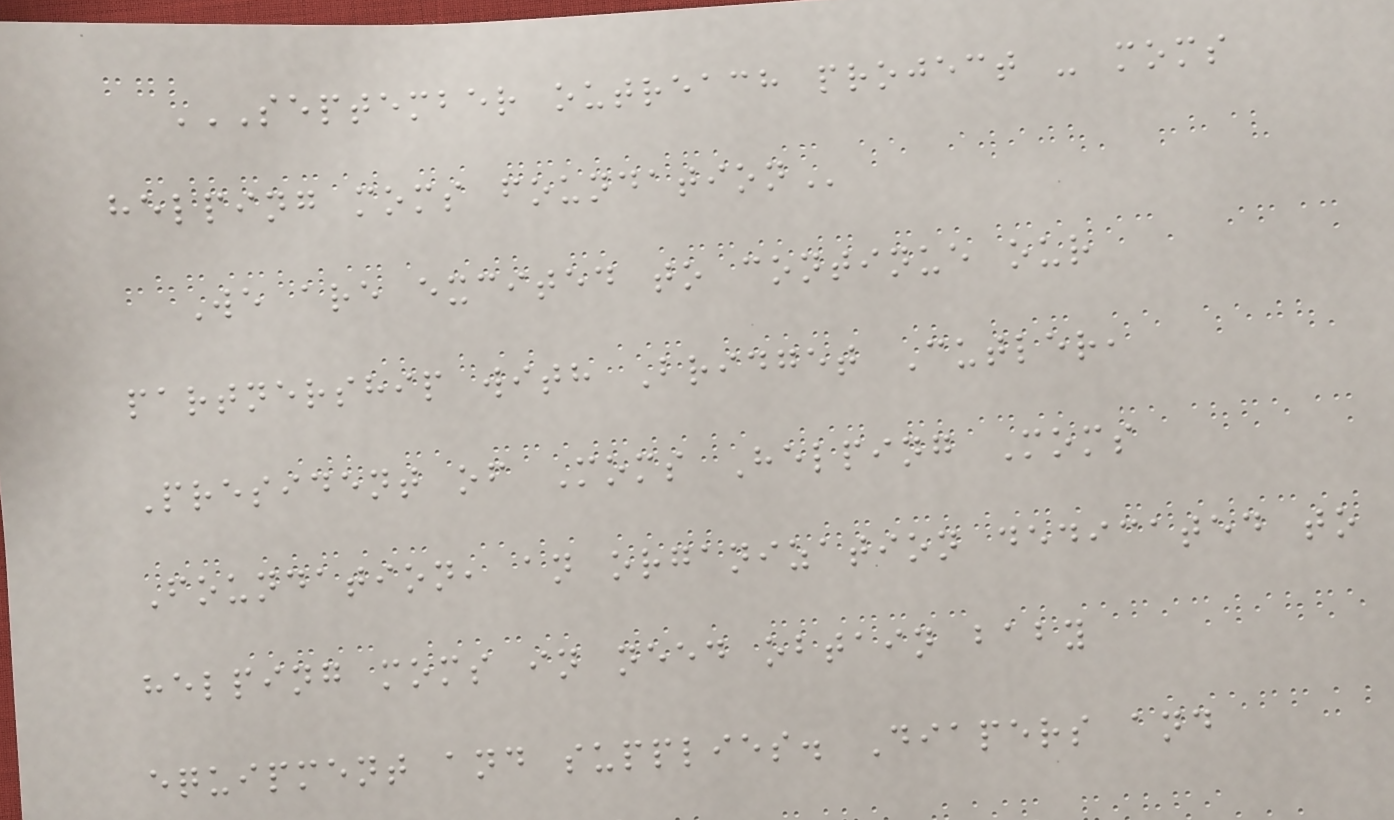SEPTEMBER OUTREACH PROJECT - MOMS
HELPING MOMS FOUNDATION
We are excited to continue our
partnership with Bridget Cutler,
President of Moms Helping Moms
Foundation, an organization dedicated to
helping moms in need obtain baby
equipment and supplies. Diapers and
